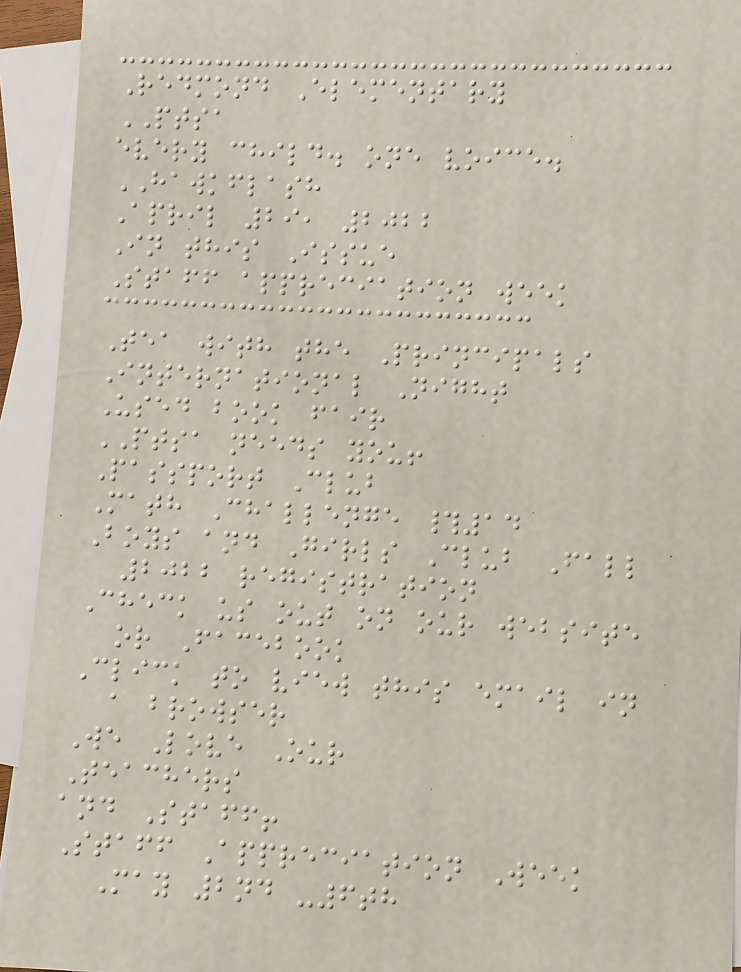Redmond Elementary
PTSA
every child. one voice.
HAWKFLASH
April 29, 2022
In this Issue
Staff appreciation week
Tea with the Principals
International Night
Used book fair
PTSA needs you!
Passport Club
Math Challenge #14
Boys and Girls Club Fall
2022 registration
Check us out on our website
or Facebook
Click to view this email in
a browser
We Love Our
Teachers
and Staff!
Staff Appreciation Week
May 2nd -6th
